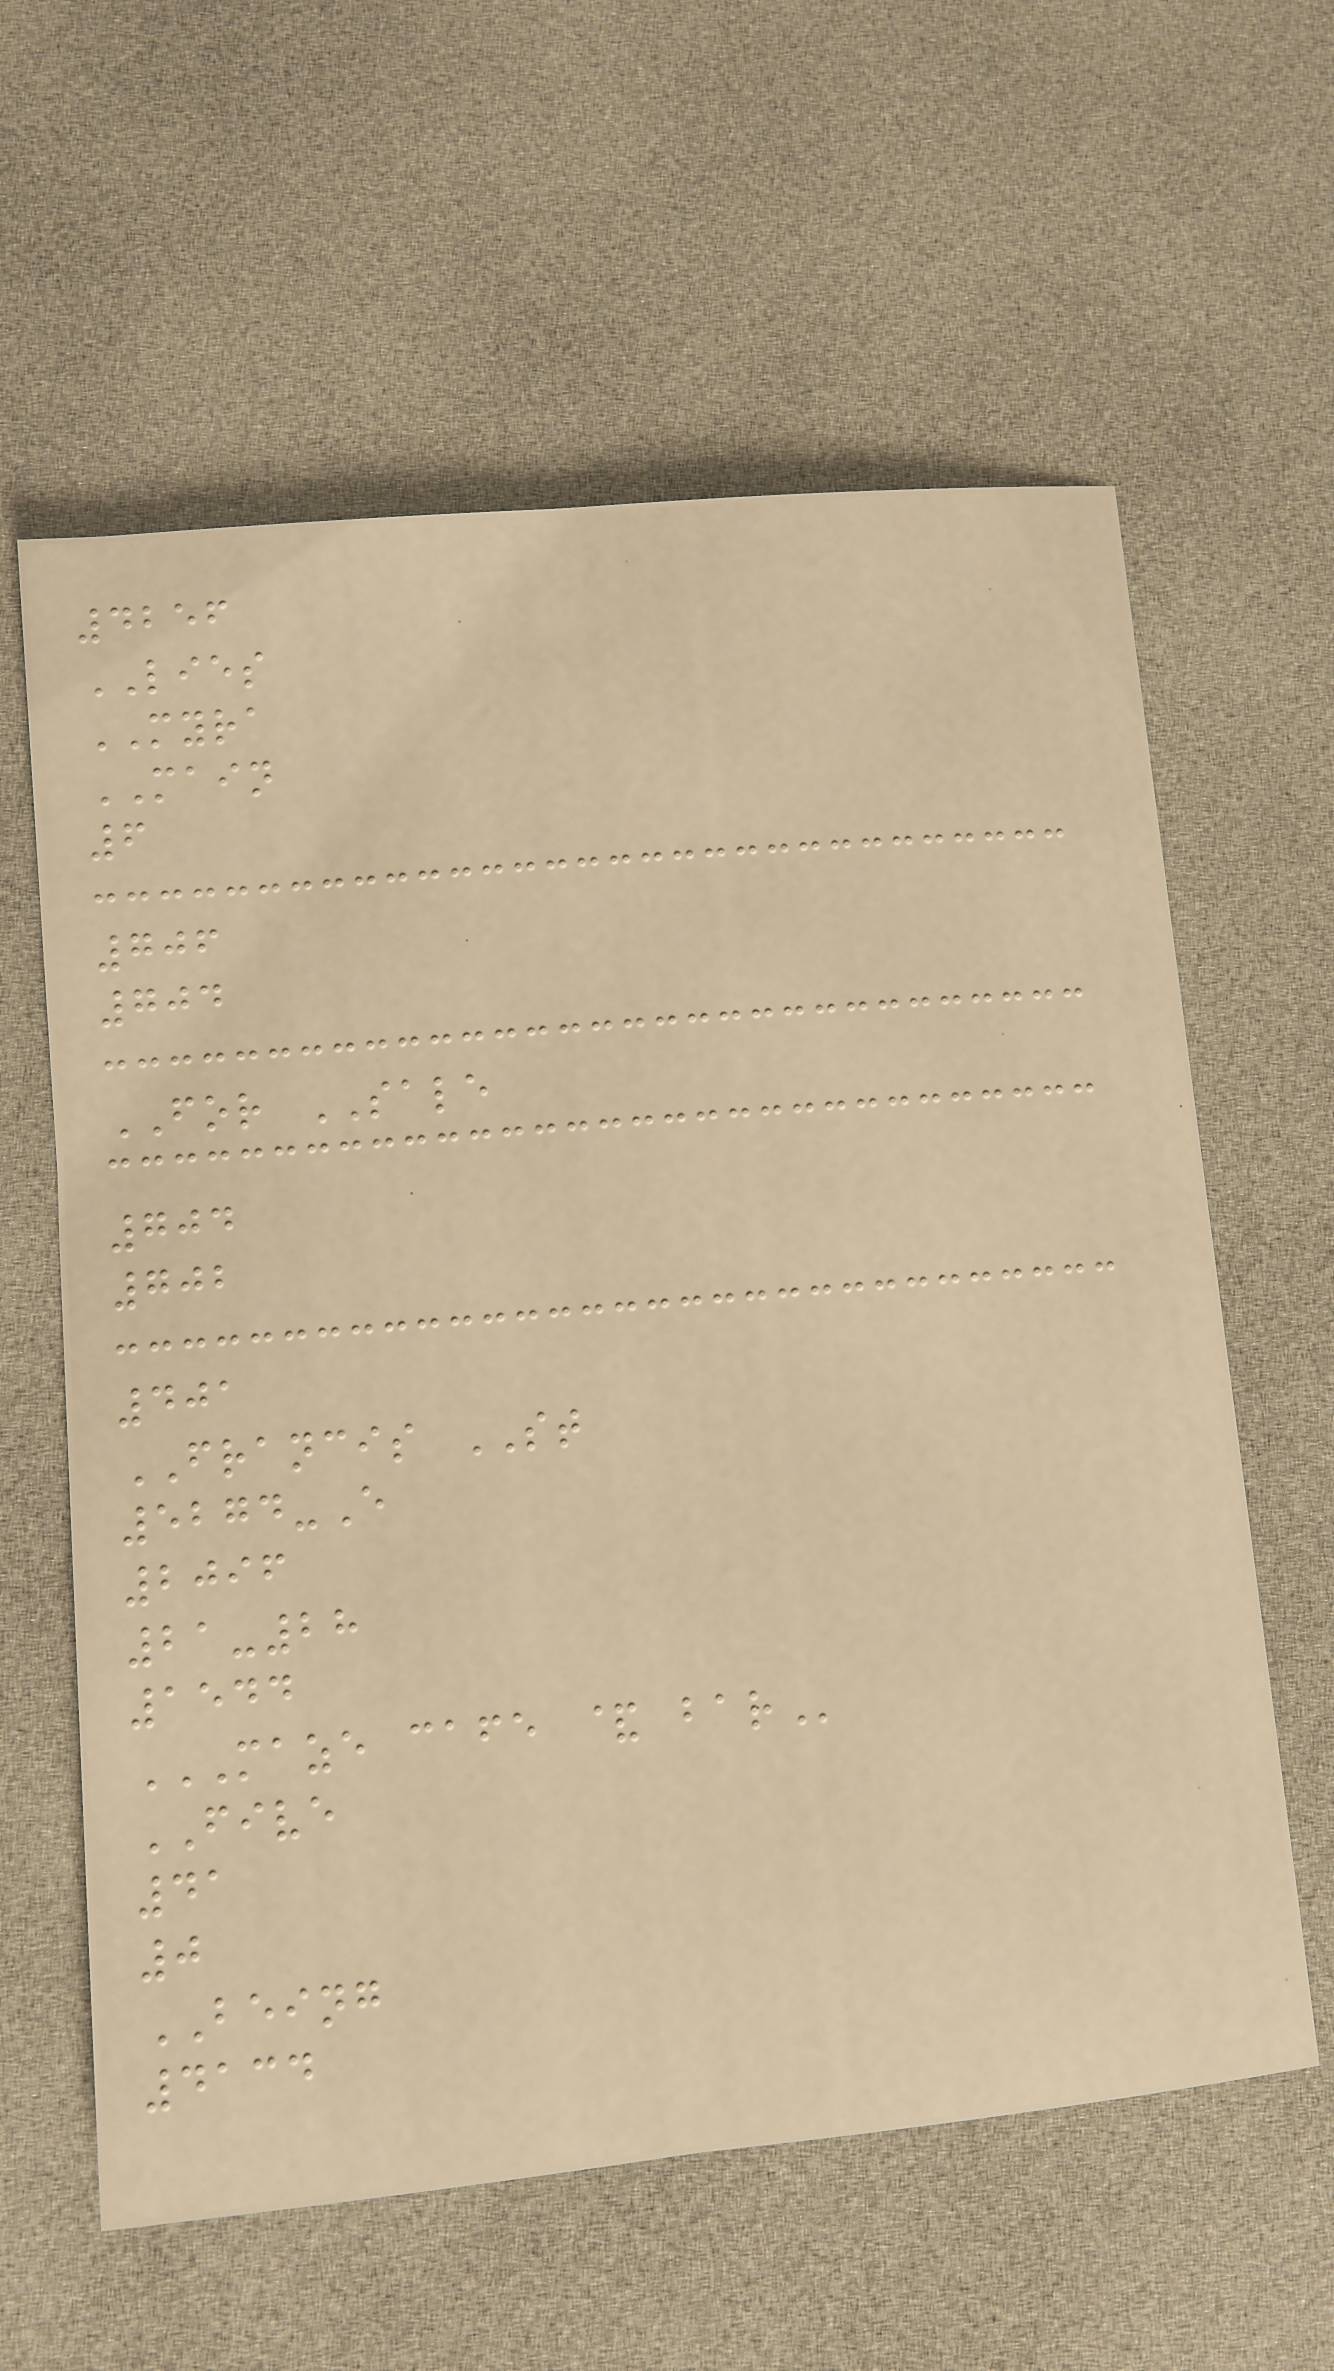4256
LIES
MYRA
MAIN
6
706
704
FOR SALE
704
702
401
FRANCIS ST
5274-E
2096
21-28
1544
MAZE CAFE & BAR
FIVE
41
0
BEING
4134
